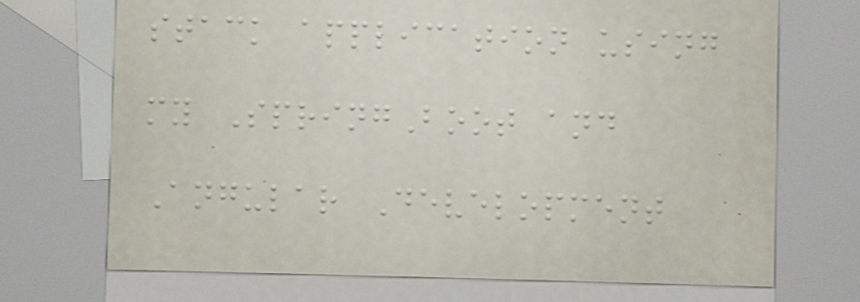stack application using
my SpringBoot and
Angular Development
